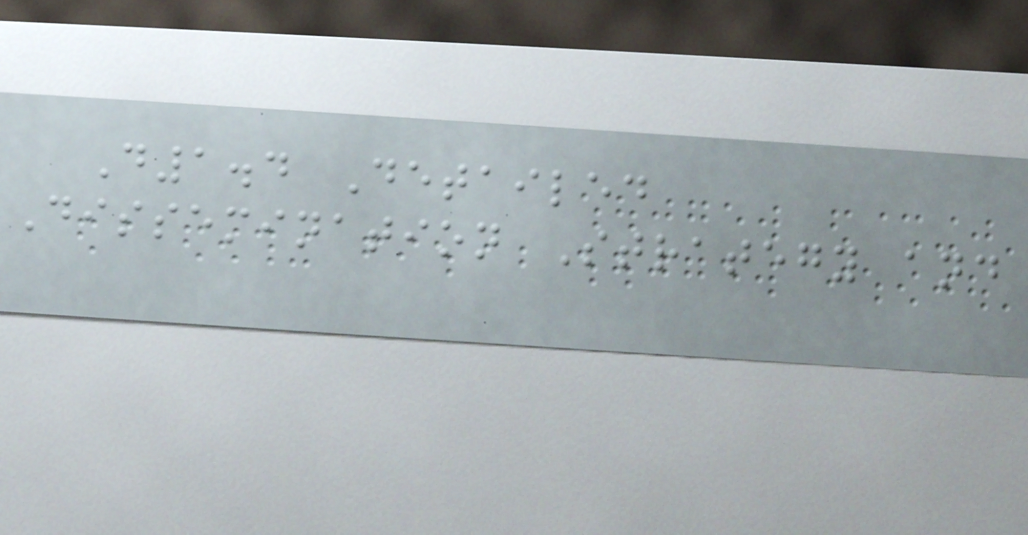D1.4 Detailed
Dissemination Strategy and
